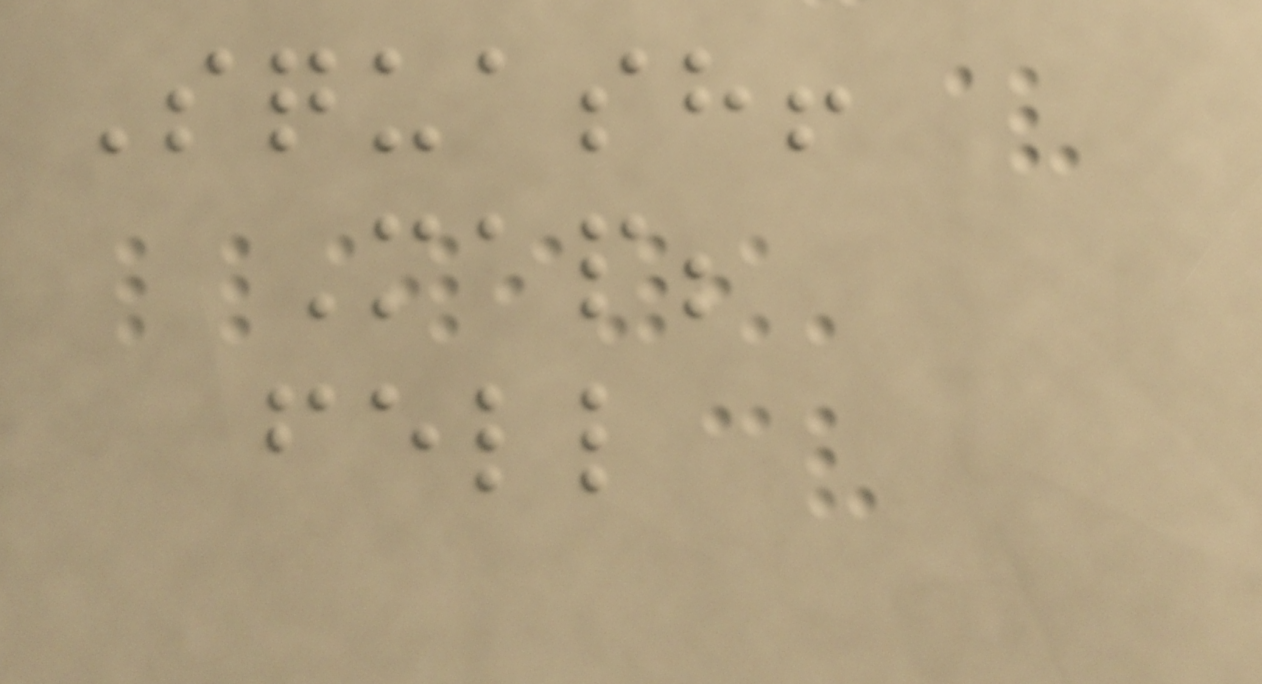Squash!
Map;
fell
